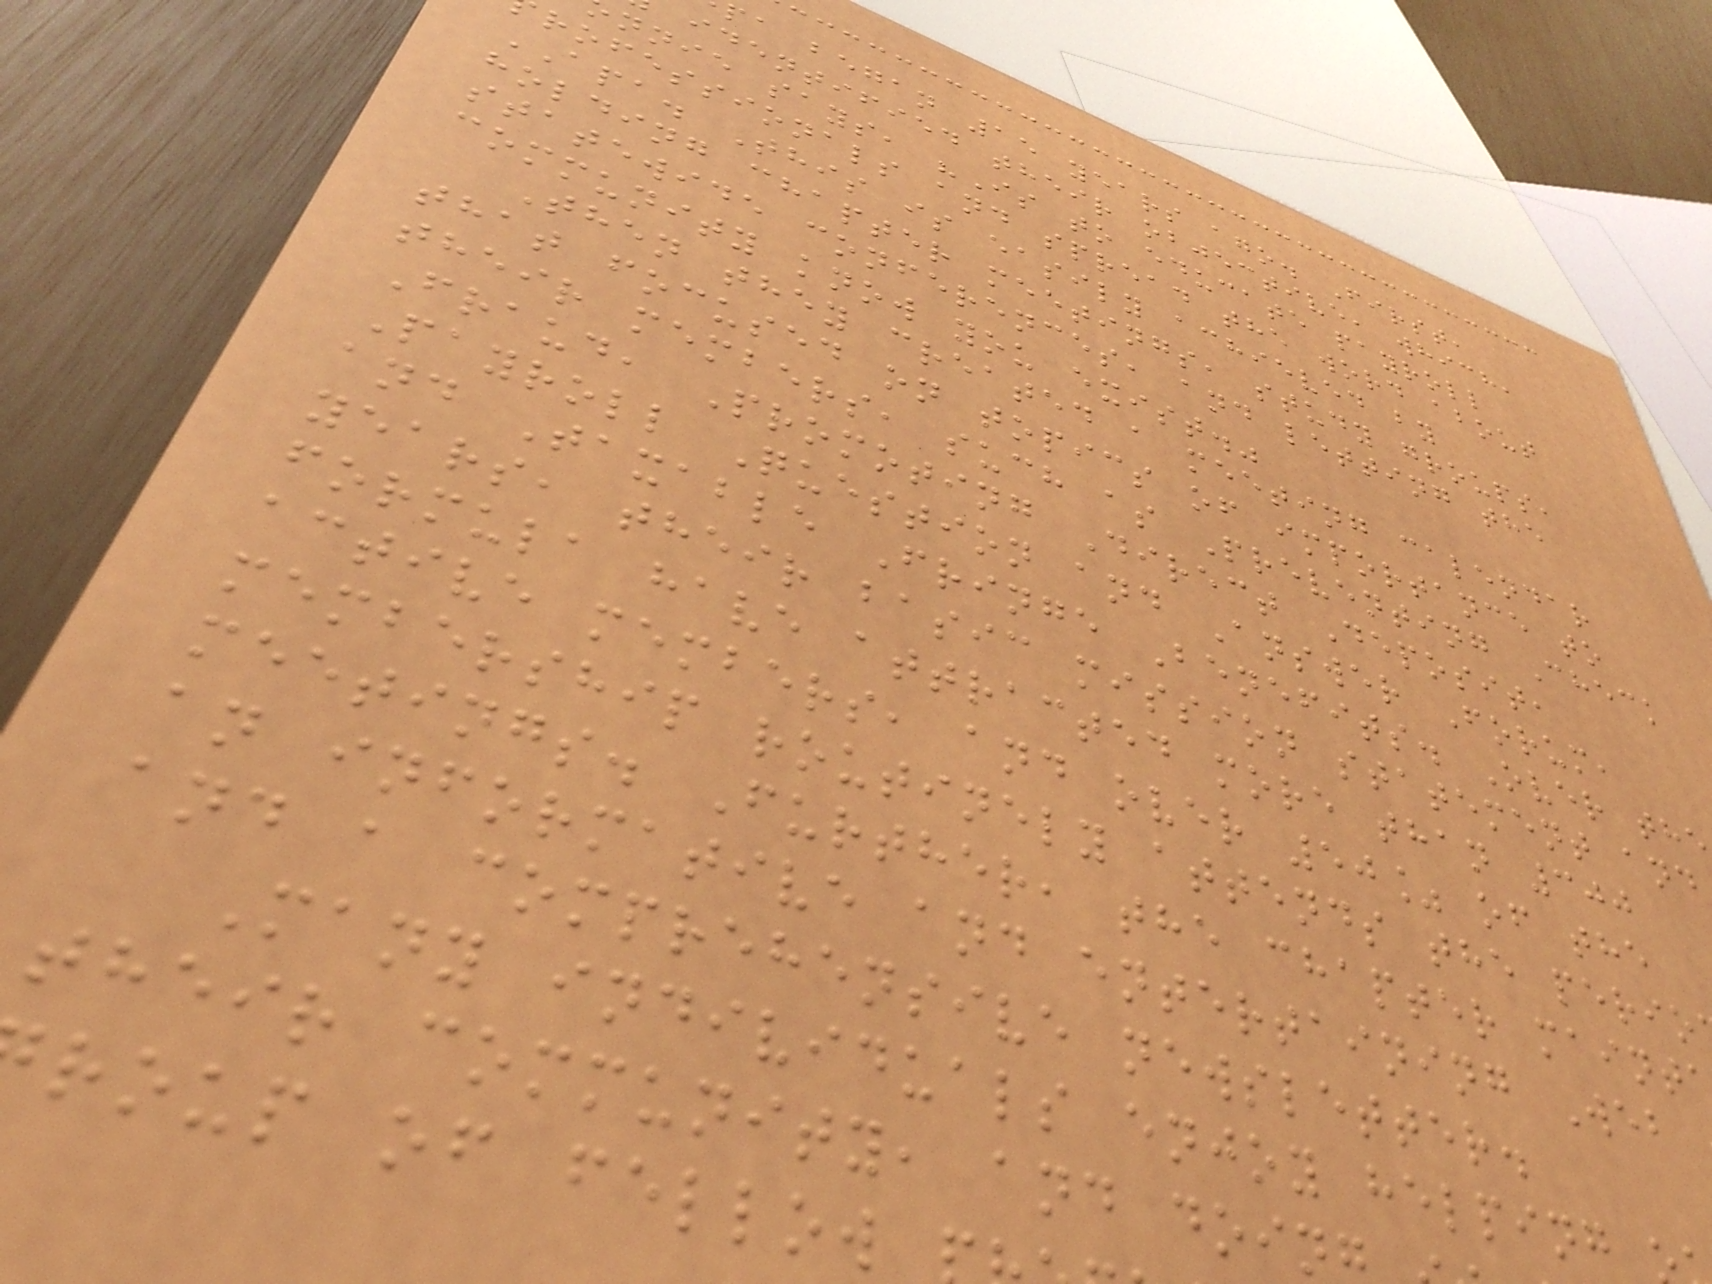pa began 15 years ago. First,
identified their objective, which,
nnie says, "Is to educate payroll
rofessionals and spread the word about
APA. This is easily achieved by
holding chapter meetings, study groups,
statewide conferences, and letting the
community know you exist."
Then they created a meeting calendar
that focused on topics of importance to
their members, such as Preventing Check
Fraud, Promoting Direct Deposit,
Payroll Question and Answer Forum,
and Taxable Fringe Benefits. Over the
years, their basic mission statement and
formula have attracted more than 300
active members, and over 50% of the
membership routinely attends the perio
meetings. Further, the chapter maint
an informative and entertaining Web
and a comprehensive newsletter.
Many individuals enjoy helping
their community, and doin
roup of fellow
